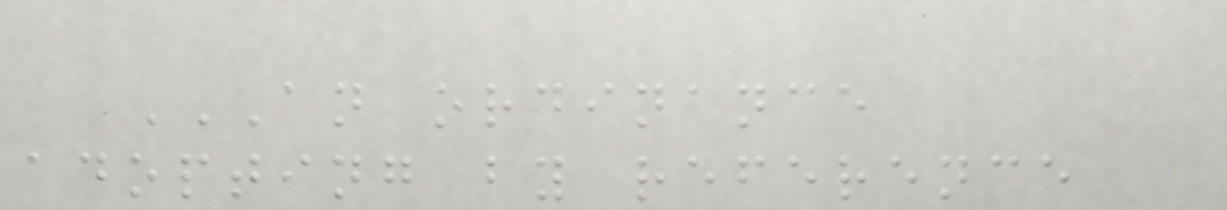AN ORDINANCE
ADOPTING BY REFERENCE
